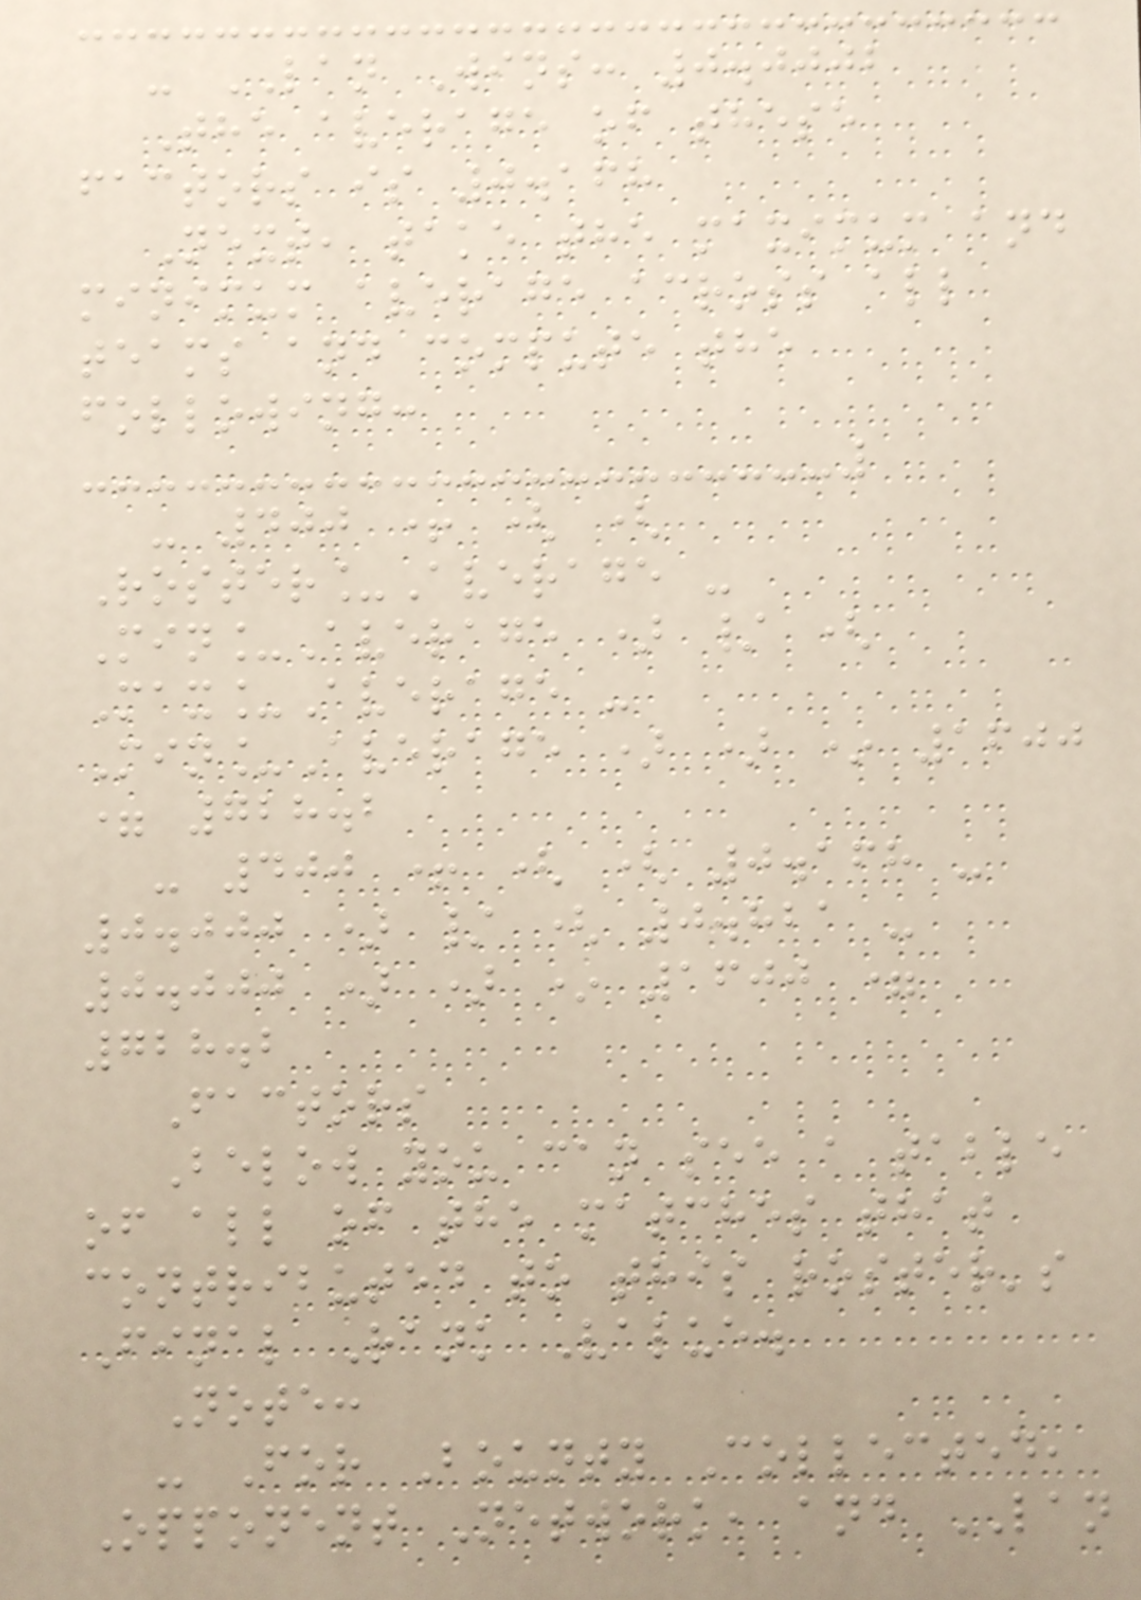- LAN Wins: 0.0002
The average of these
factors is 0.168
Next, take the maximum and
minimum average across all
teams and compute the
following:
- 400 + ( (
Roster_Average -
Min_Average ) / (
Max_Average -
Min_Average ) ) * 1600
= 728.2
- 400 + ( ( 0.168 -
0.000 ) / ( 0.821 -
0.000 ) ) * 1600 =
728.2
Factors
Below you can see a table
of all of the matches that
contributed to this roster's
Final Rank Value.
Note:
- For Bounty Collected,
Opponent Network, and LAN
